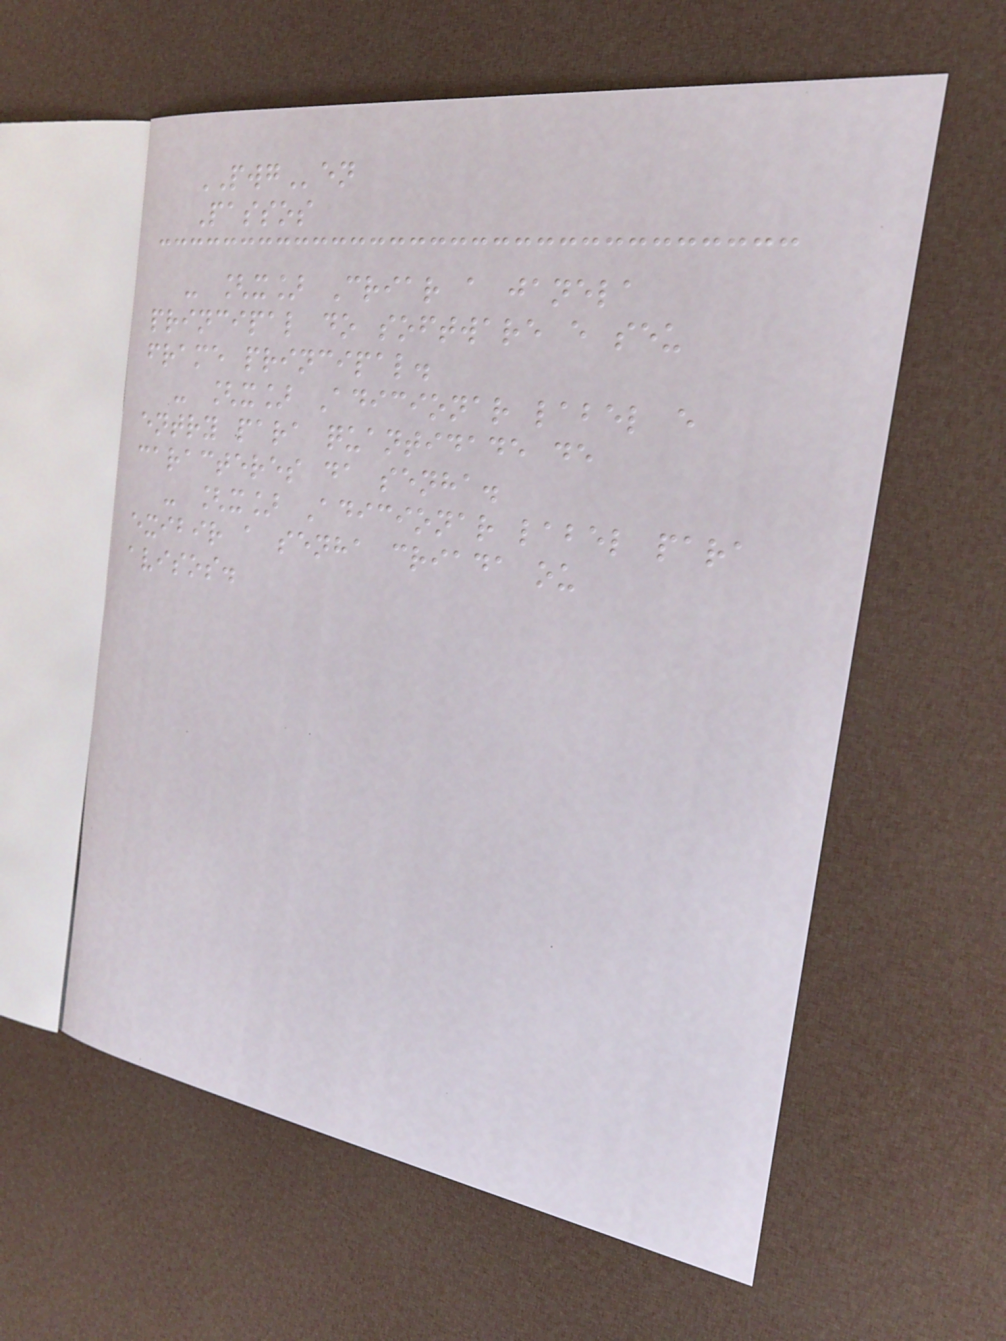PWGen
Passos
- [x] Criar a janela
principal do software e seu
frame principal.
- [x] Adicionar label e
entry para quantidade de
caracteres da senha.
- [x] Adicionar label para
exibir a senha criada ou
avisos.
